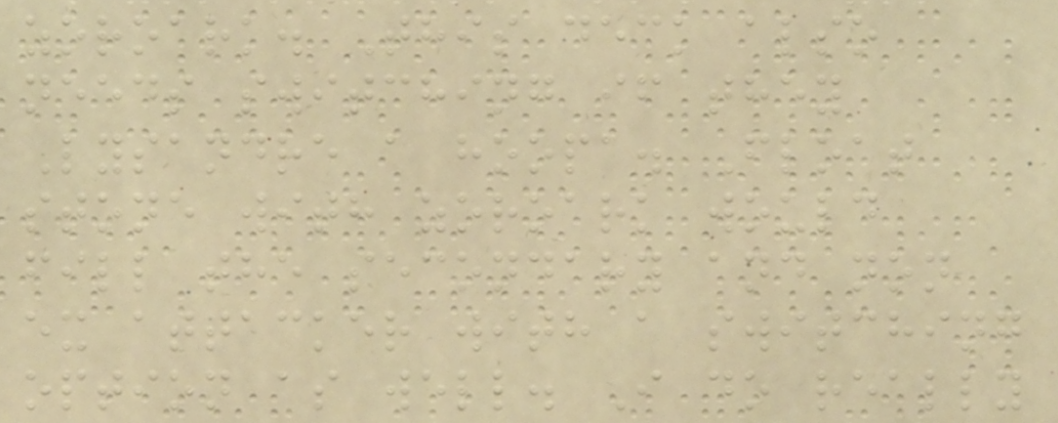zoroark. This deck also
needs switching if they
Lysandre a hoopa. Float
stone with zoroark would
fill the secondary and non
ex attacker with a switching
option as well. I do really
